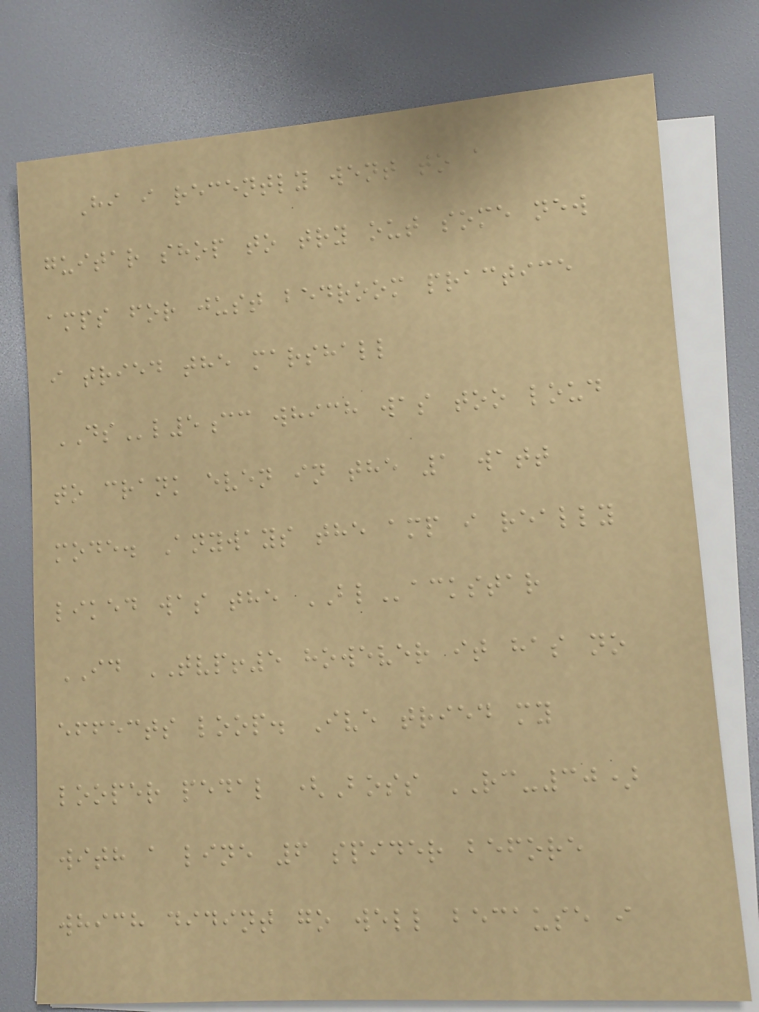Hi i recently went to a
guitar shop to try out some new
amps for just bedroom practice
i tried the marshall
DSl5cc which was too loud
to crank even in the 1 watt
mode. Anyways the amp i really
liked was the BLackstar
ID TVP!5 however it has no
effects loop. Ive tried my
looper pedal (Boss RC-30)
with a line 6 spider before
which didint go well because i
